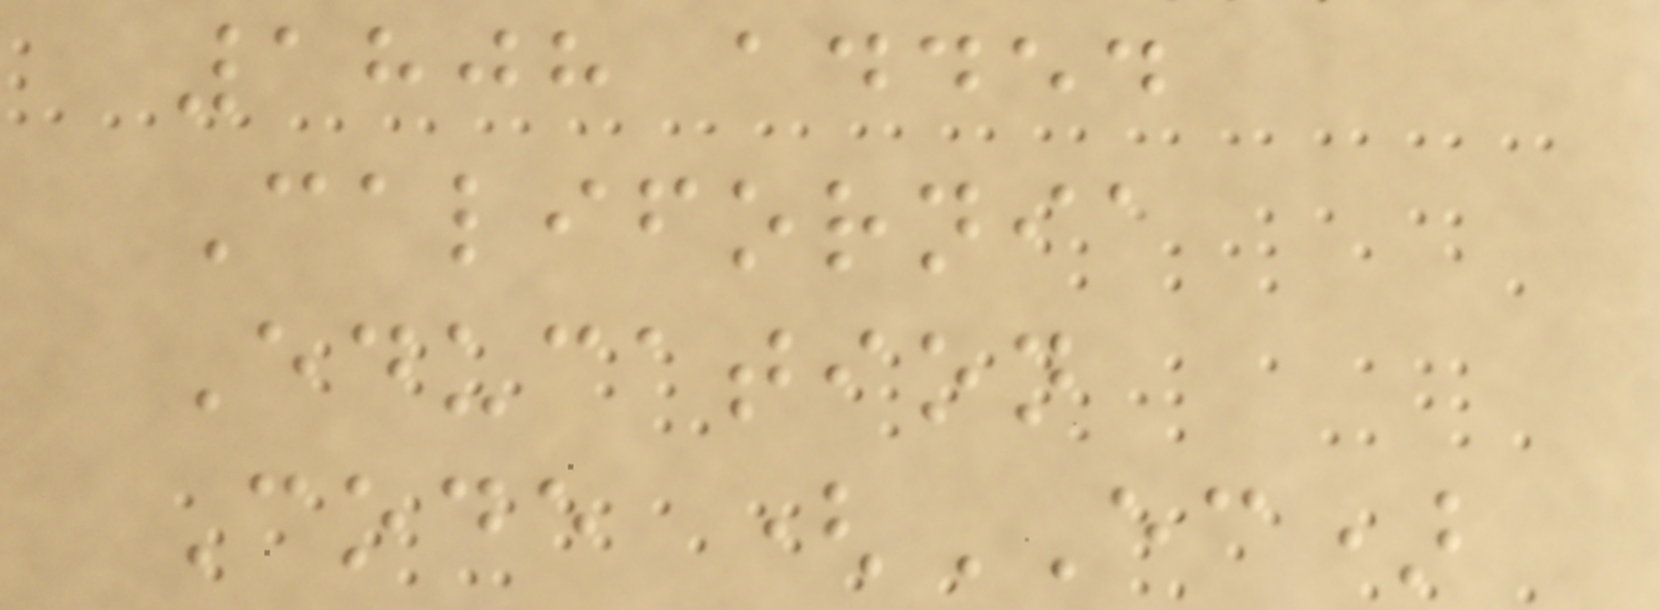1808 added
California
Education
Code (EC)
